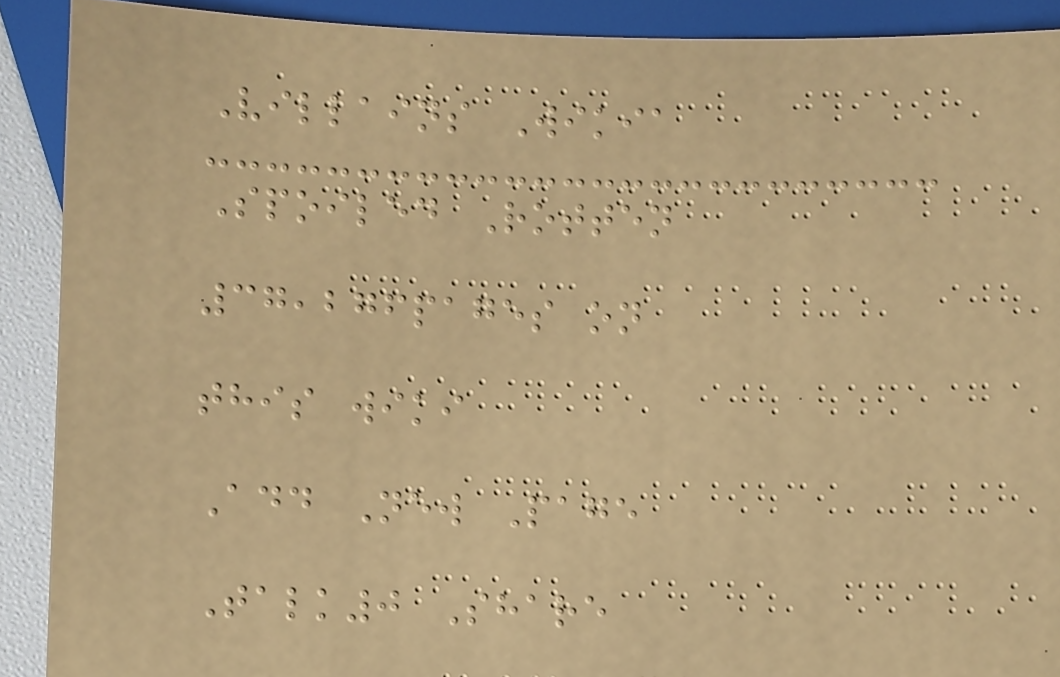Villains Wikia
Spoiled Rotten
37,276pages on
this wiki
Add New Page
Talk0 Share
